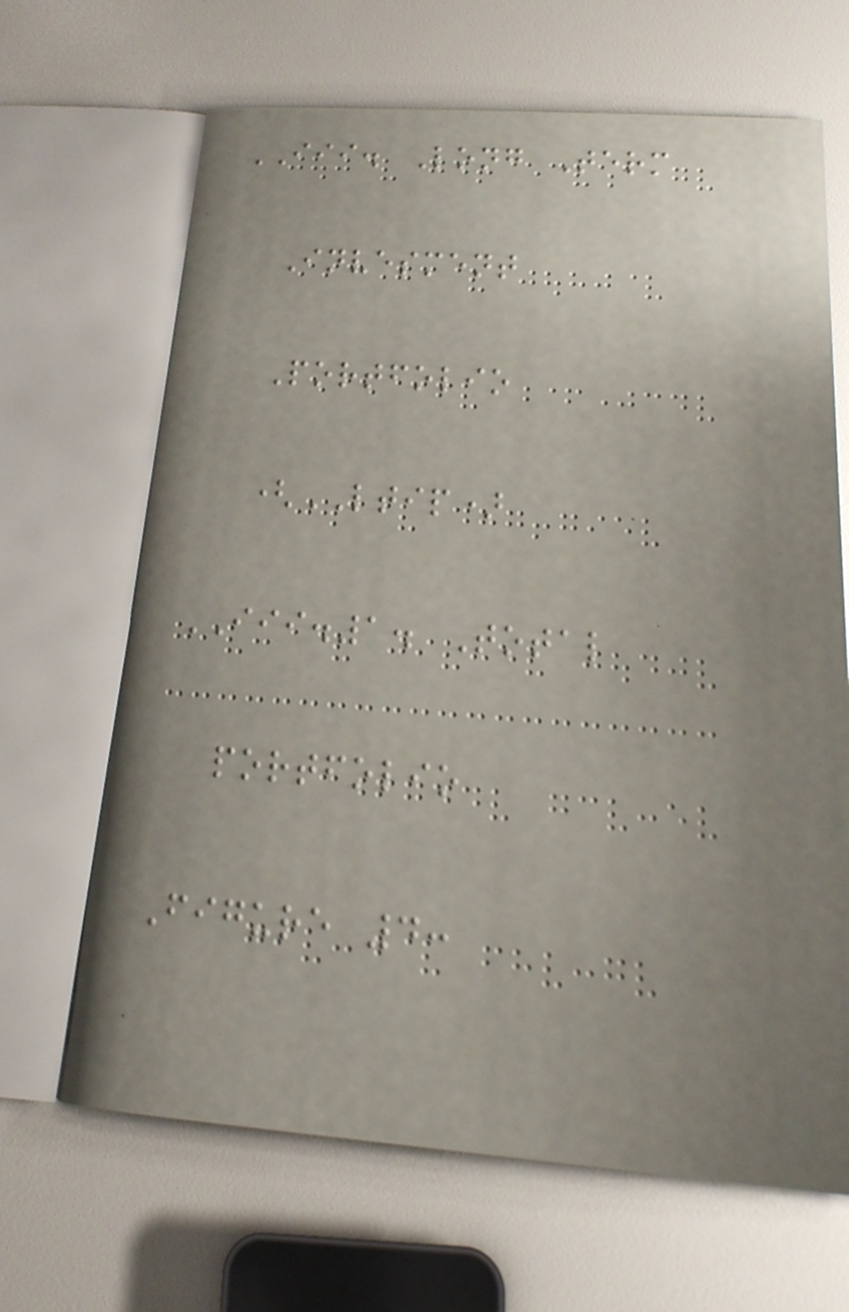III. Long Term
Invesment
Portfolio
(LTIP)
III.1. Total
portfolio
Figure 4:
